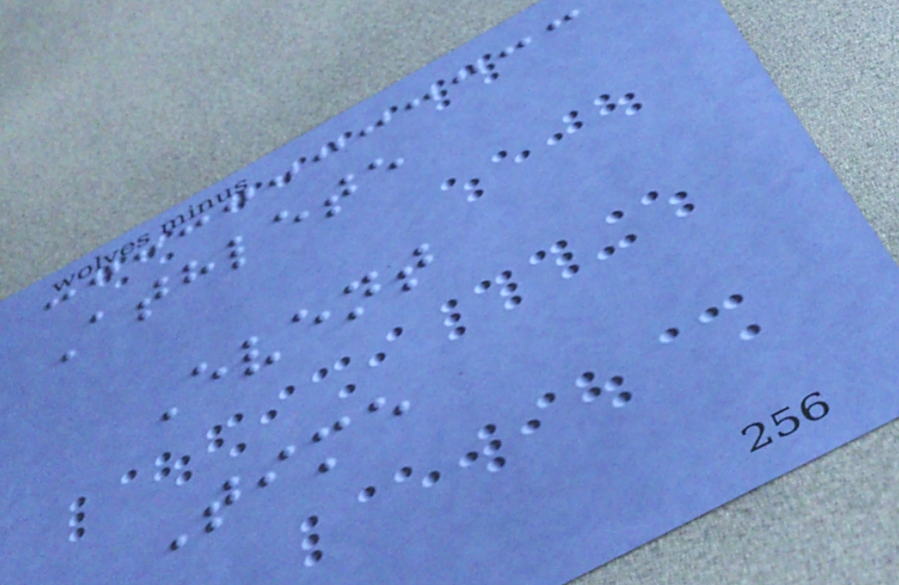Athlete
Event
Time
